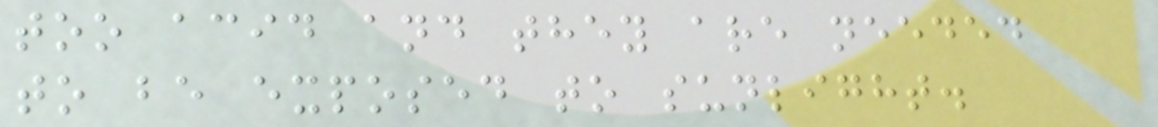too acid and they are needed
to be exposed to sunlight.
